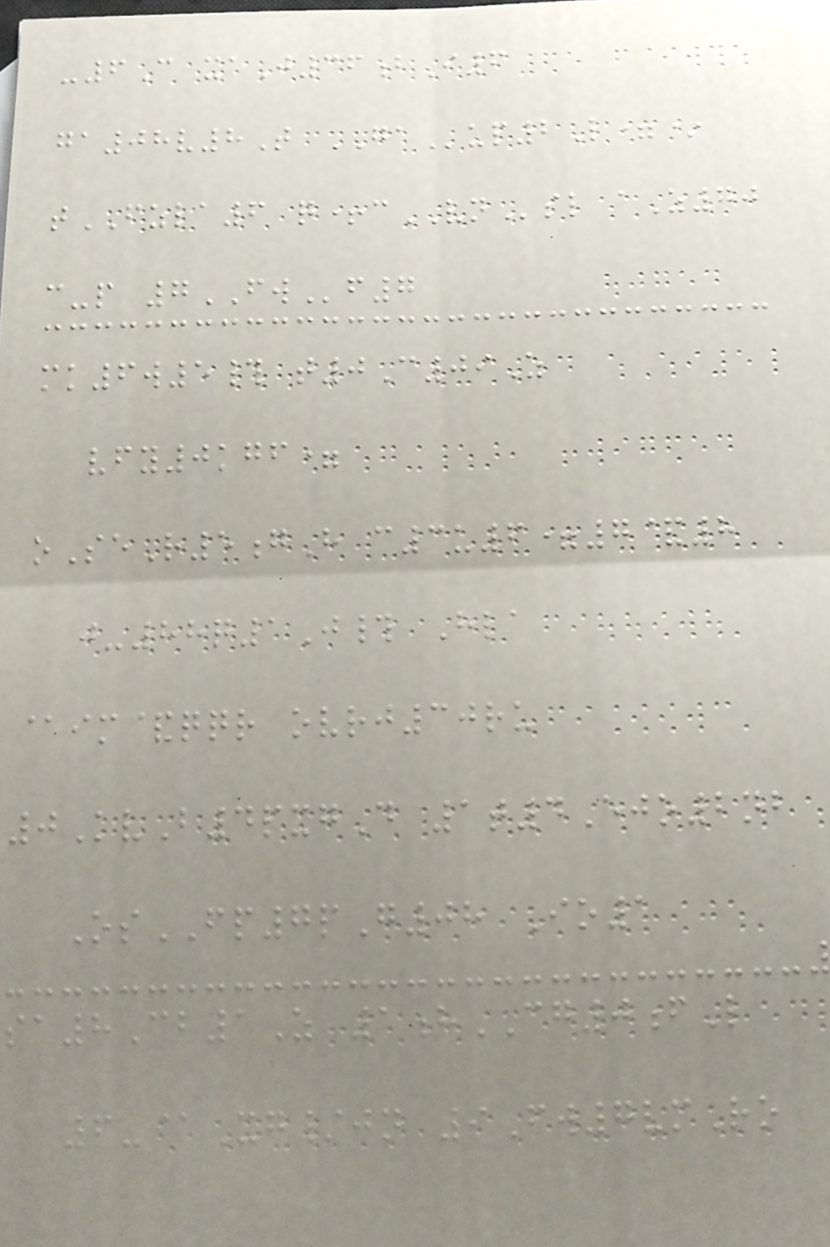-6C xaJ36bI6
ga08v8T GAup2L=*
tFZLA6 q+cVNsl aZ70
c-p 7FWf7
mk6w5# t0C09Z
vfy0kgf=
oSeR5gH c3u6=7&8
j-88q1J# Hla
@im&qqr ovrj30ru
0KvB4pxgD 1t4Ejo2nb
OsFP7pG08 Io1
sa8Cb1Z 1hCG0fL
6-@Xg/jn 9Fw7vmRo
